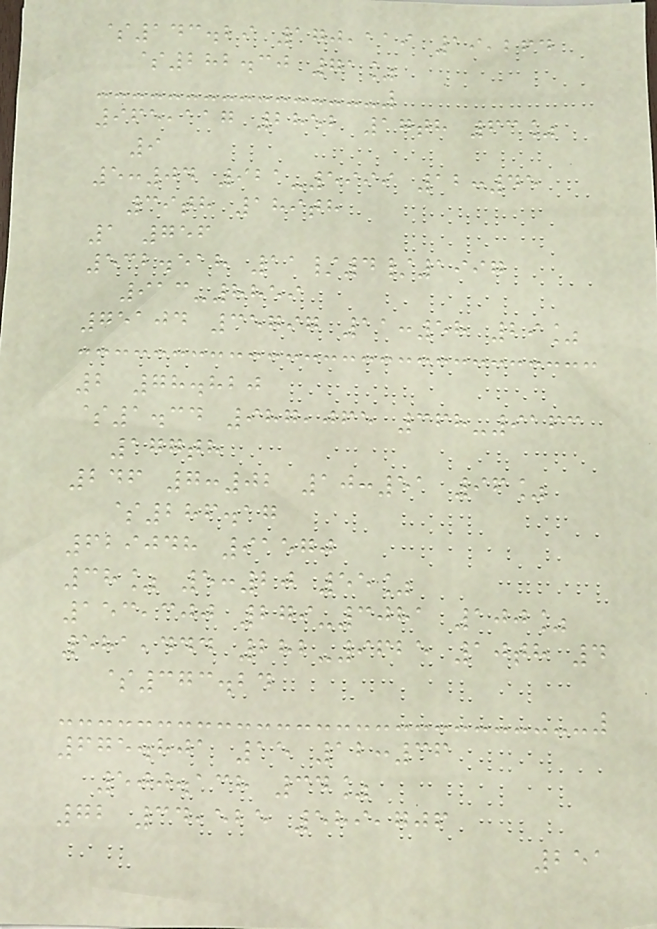$143.29 170,119 19,264
$282.30 71%
965,117 2852 17th 63%
9
5:04 921-5999 12:45
39th 189th
1 756
532.518 11/4/1997
913-8859
75104 35797 11:58 29%
2 78.820
$1.34 987,065 368-9163
177th
246 7:02 10:51 96%
$286.17
629048 91570
38% 5:20 55%
153,300 279-3081 100%
581,444 282-9625 10th 4
$373.24
675.801 15 12:36
500.138 34%
72 34,525 589,706
251
